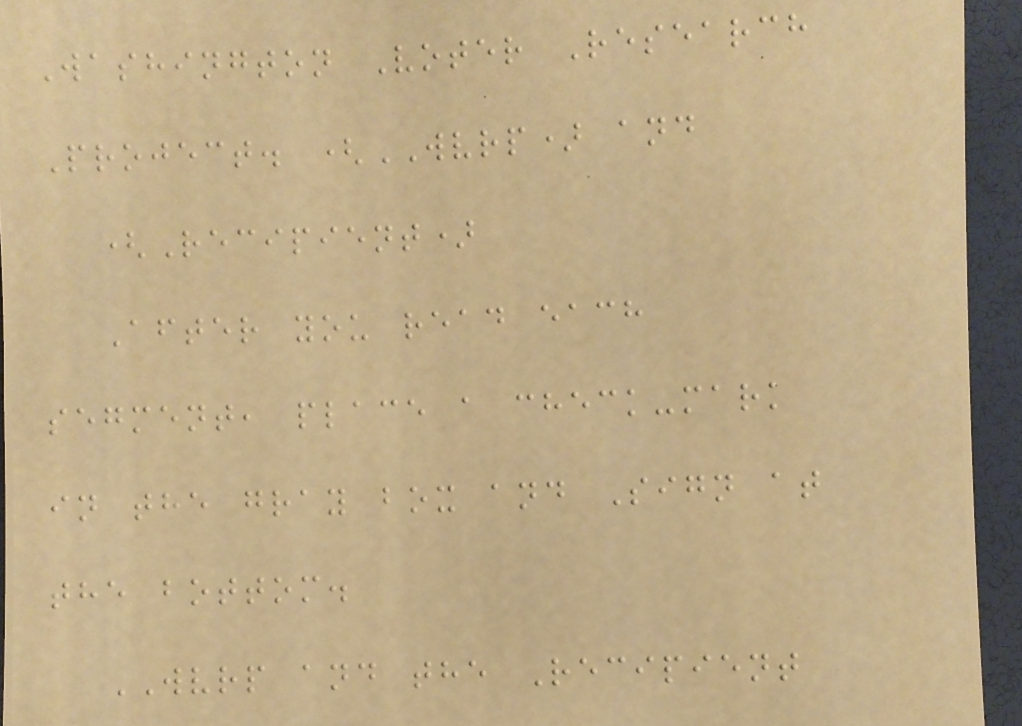Washington Voter Research
Project. (WVRP) and
(Recipient)
After you read each
segment, place a check-mark
in the gray box and Sign at
the bottom.
WVRP and the Recipient
